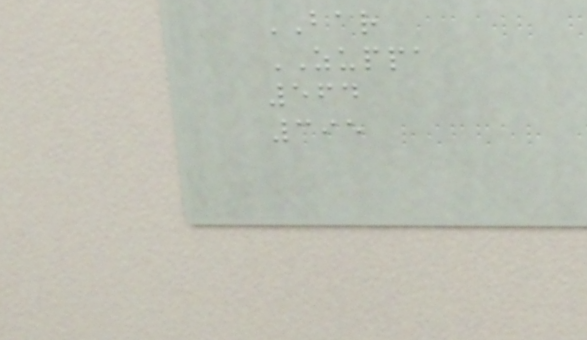BAR
ZUPPA
564
395
